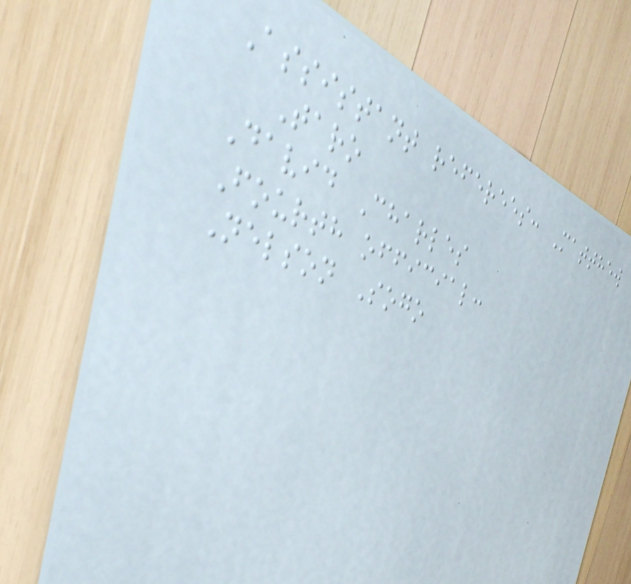Assistant referees: Matthew
Taro
David Charles
Fourth official:
Nelson Sogo
